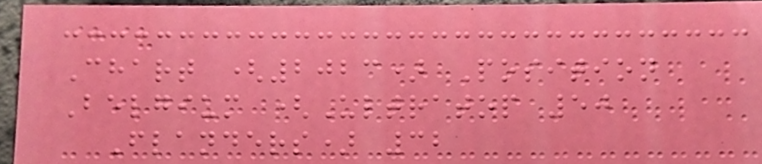Chart (2023) Position
Belgium (Ultratop 50
Flanders) 32
